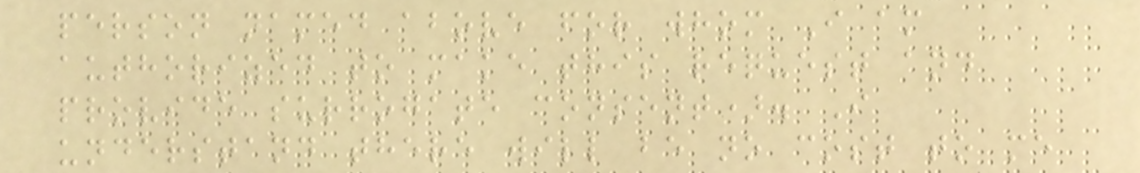person named above for whom I am
authorized to make this request and
provide surrogate consent). I
understand there will be no cost to me
